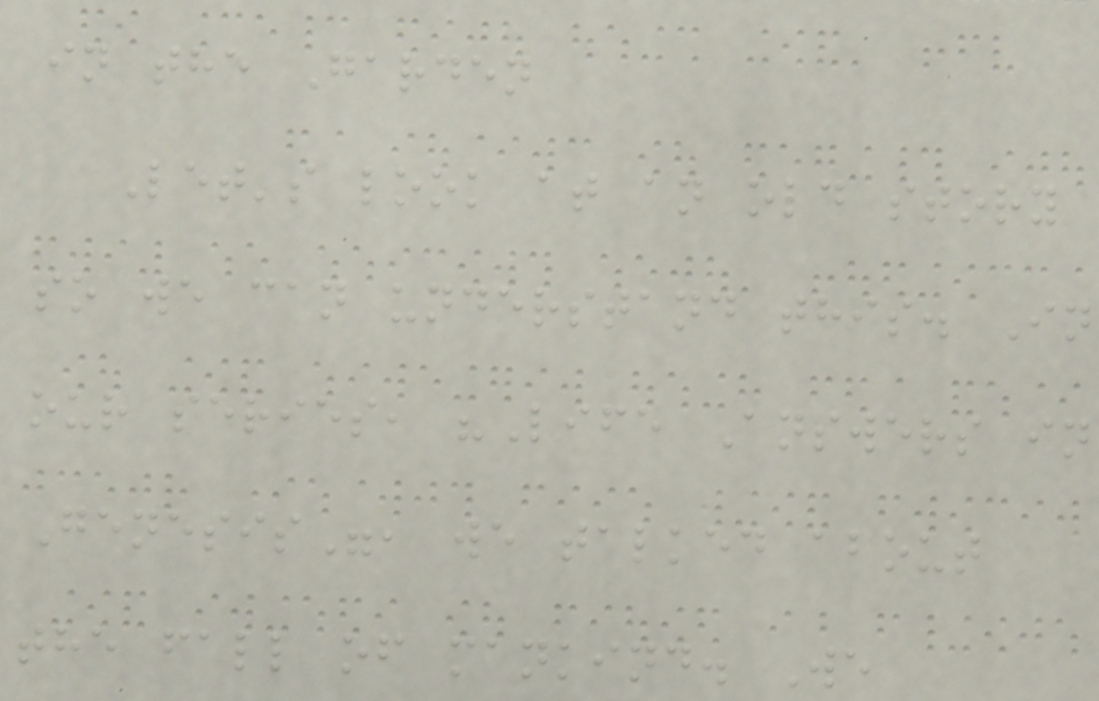in the Garden
Let's look at an old story
so we can understand this. In
our series, "Life Answers in
Genesis", we talked about
the fall of mankind. We
